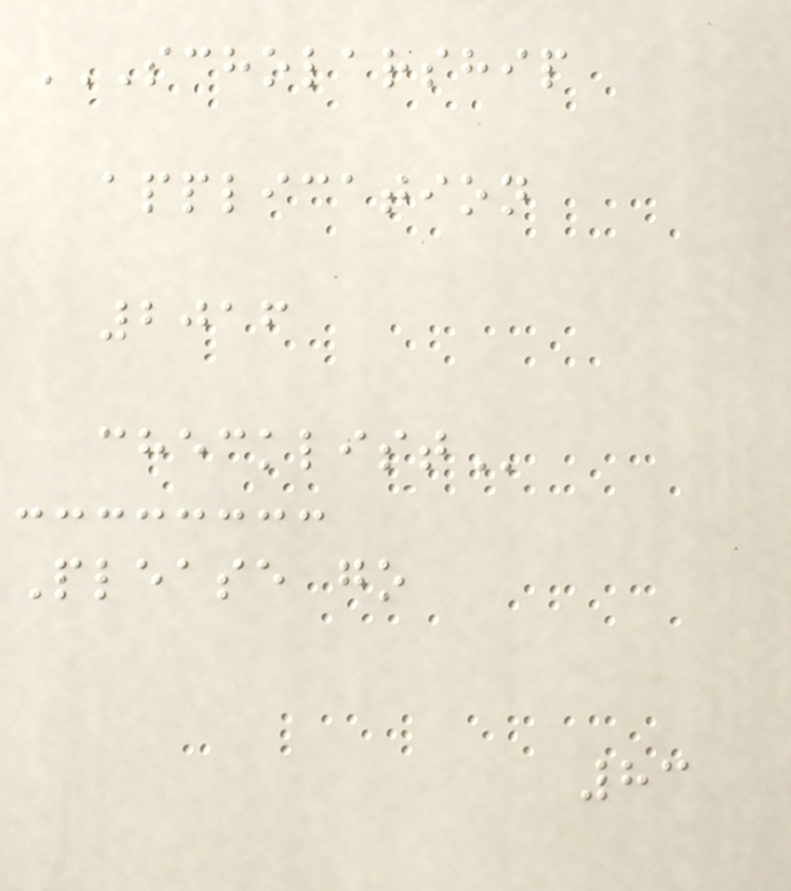SCHOLARSHIP
APPLICATION
2016
CHECKLIST
Please go
83
